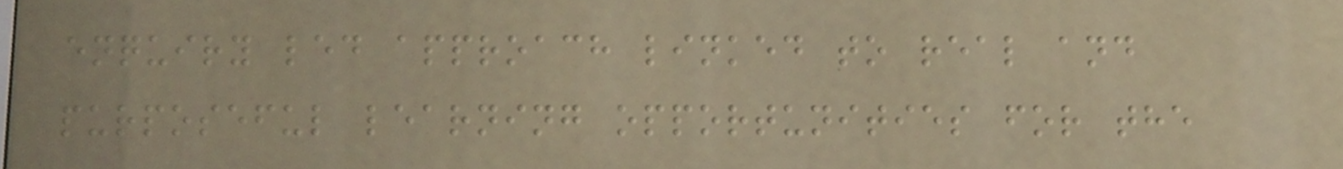enquiry led approach linked to real and
purposeful learning opportunities for the
